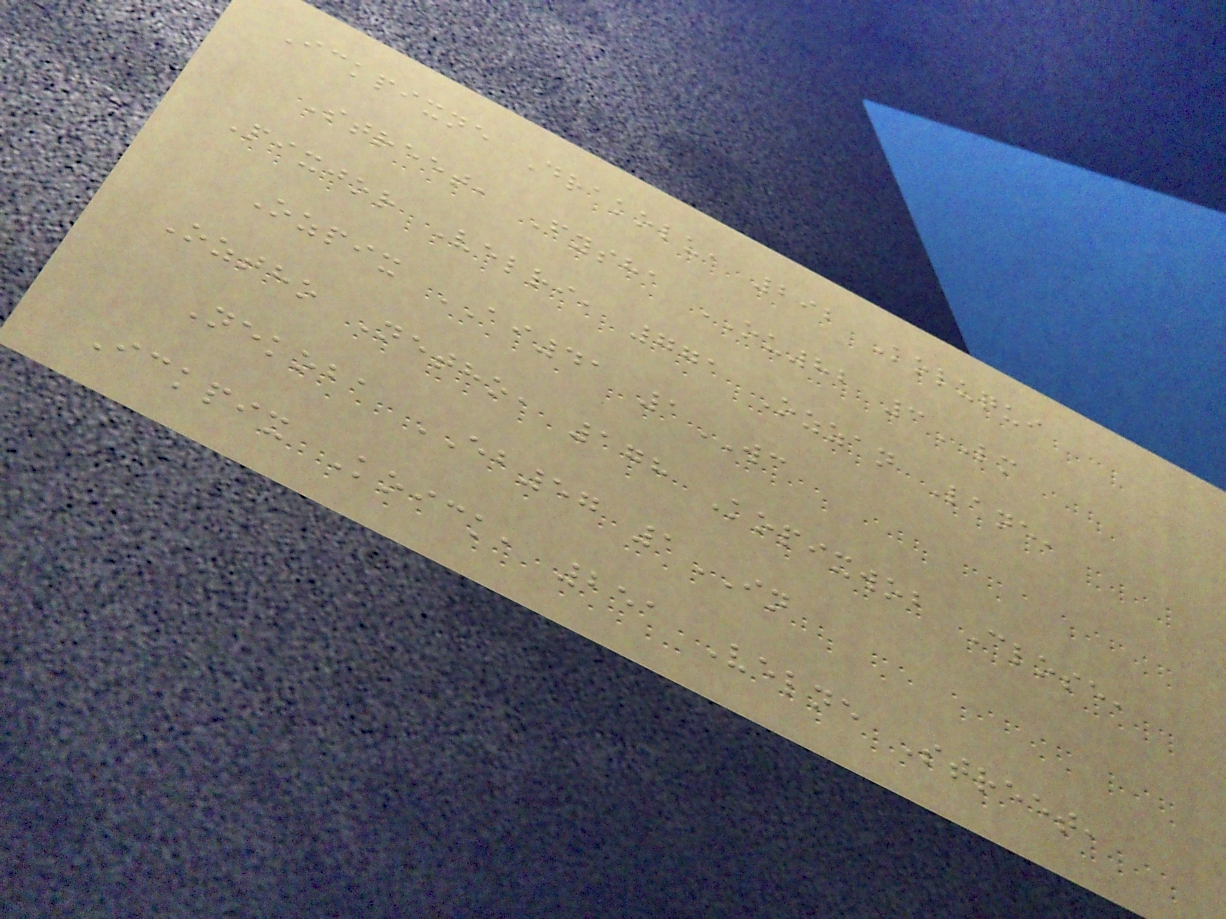Ickpixne Drakolu, 292 Koluqui
Street, Fysha OU82 3LM
Pixjor Velri, 771 Ozzan Lane,
Ozpix AI41 1WC
Oztho Netho, 178 Kopixwob Close,
Nekoba EB57 1IN
Ickpix Koick, 251 Velne Street,
